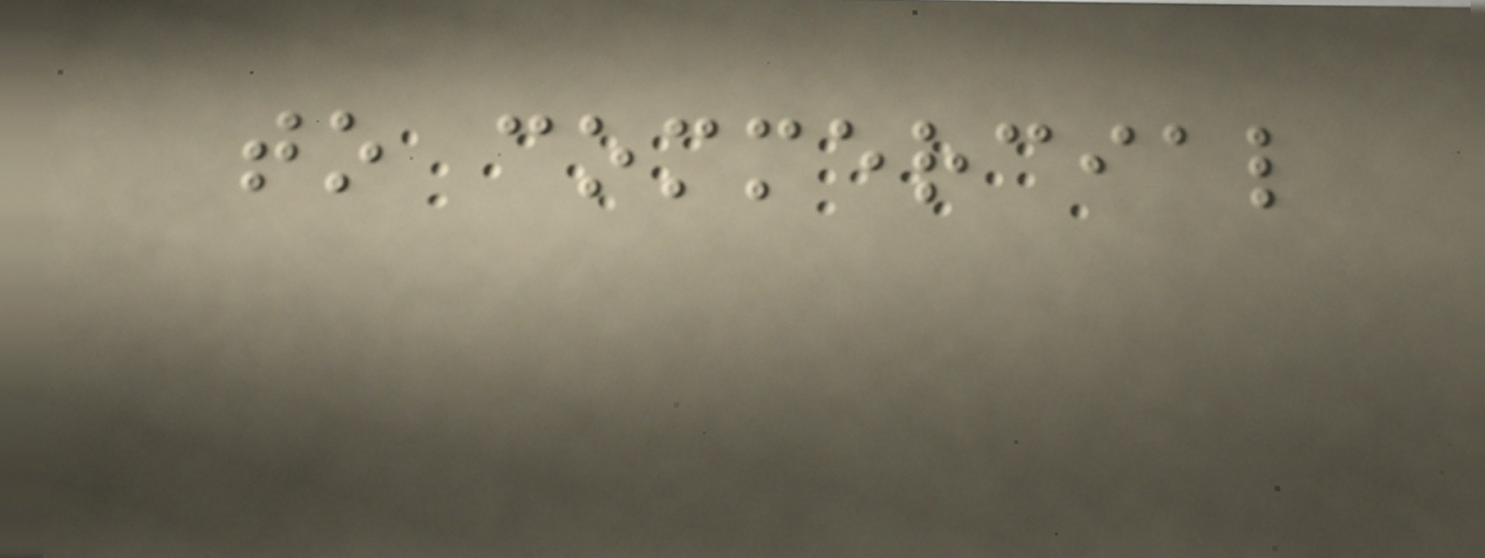to commercial
